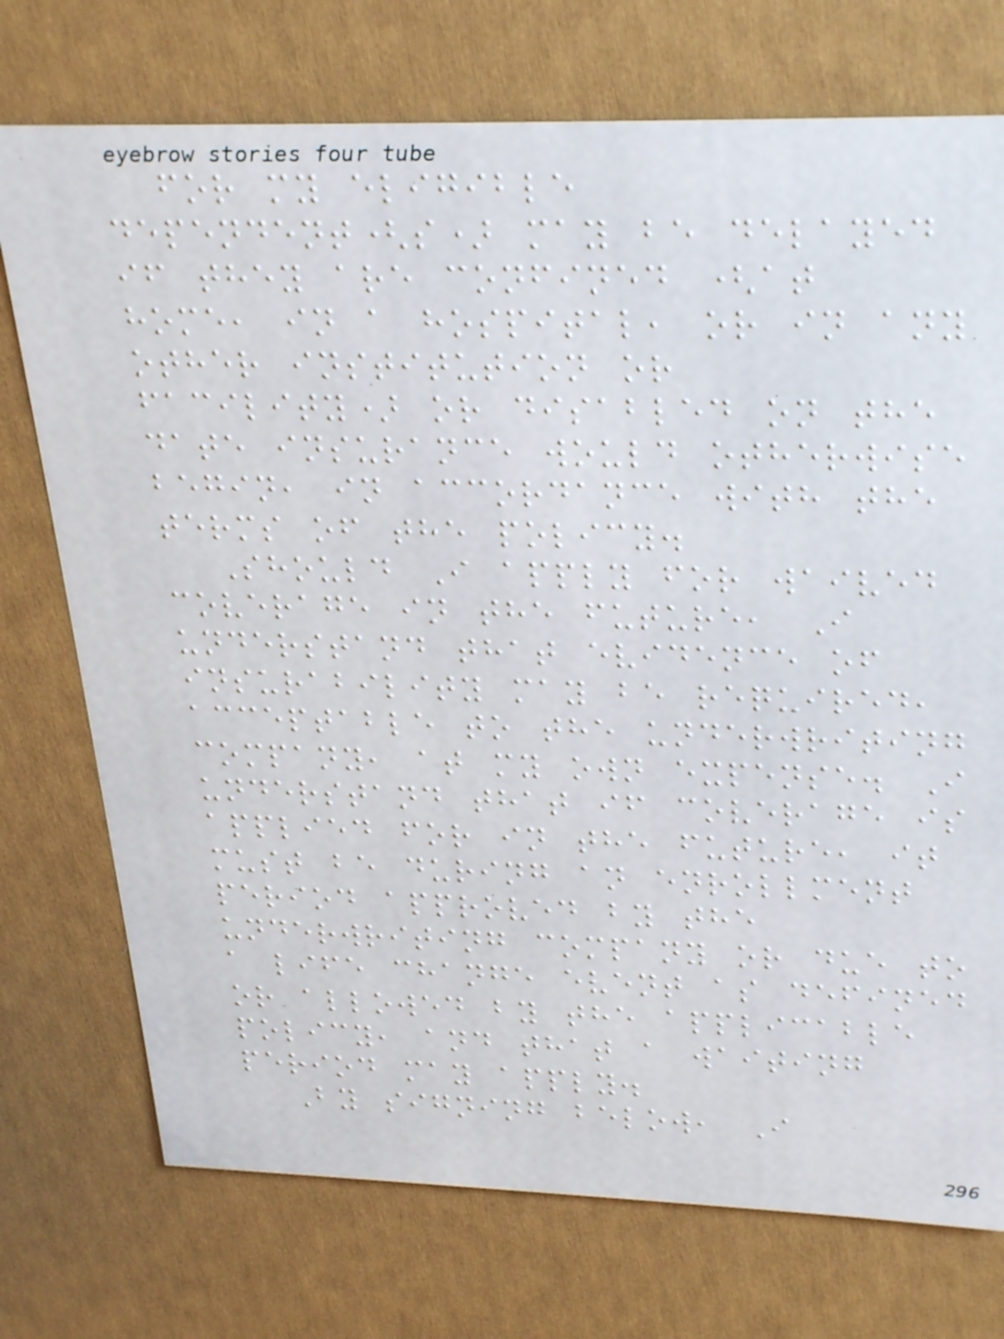for my eligible
dependent(s) may be delayed
if they are confined (at
home, in a hospital, or in any
other institution or
facility) or disabled on the
date insurance would otherwise
begin, in accordance with the
terms of the policy.
Should I apply for waived
coverage in the future, I
understand that evidence of
insurability may be required,
acceptable to the underwriting
company, at my own expense. I
understand that if coverage is
applied for in the future, it
must be during an enrollment
period approved by the
underwriting company or due to
a life change event as defined
or allowed by the applicable
policy, and that a waiting
period may apply.
By signing below, I
